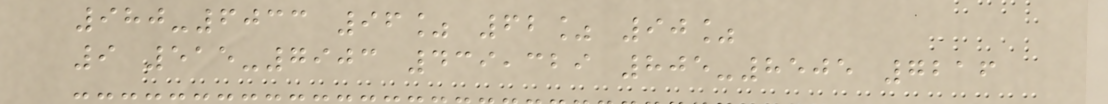980-6033 96% 62% 90%
9 515-7903 439,329 805-8505 7216
